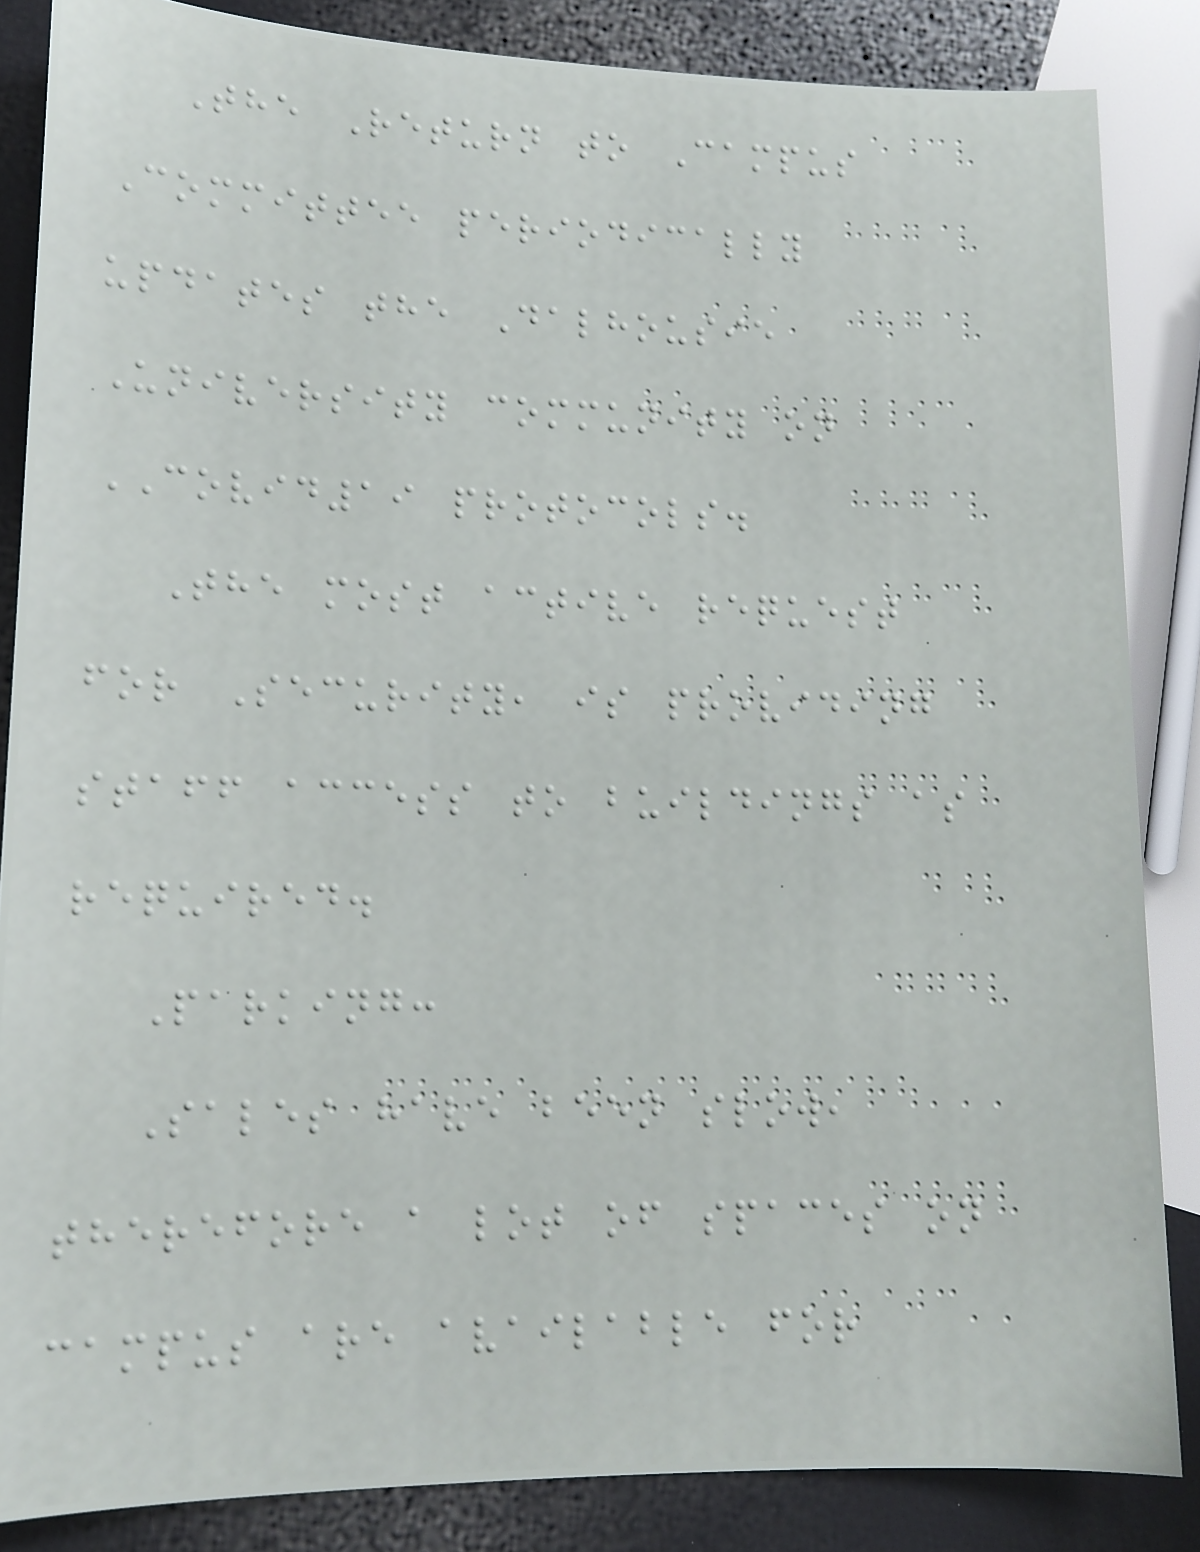The Return to Campus
Committee periodically
updates the Dalhousie
University community on
COVID19 protocols.
The most active request
for Security, is providing
staff access to buildings as
required.
Parking:
Sales have been slow,
therefore a lot of spaces on
campus are available for
